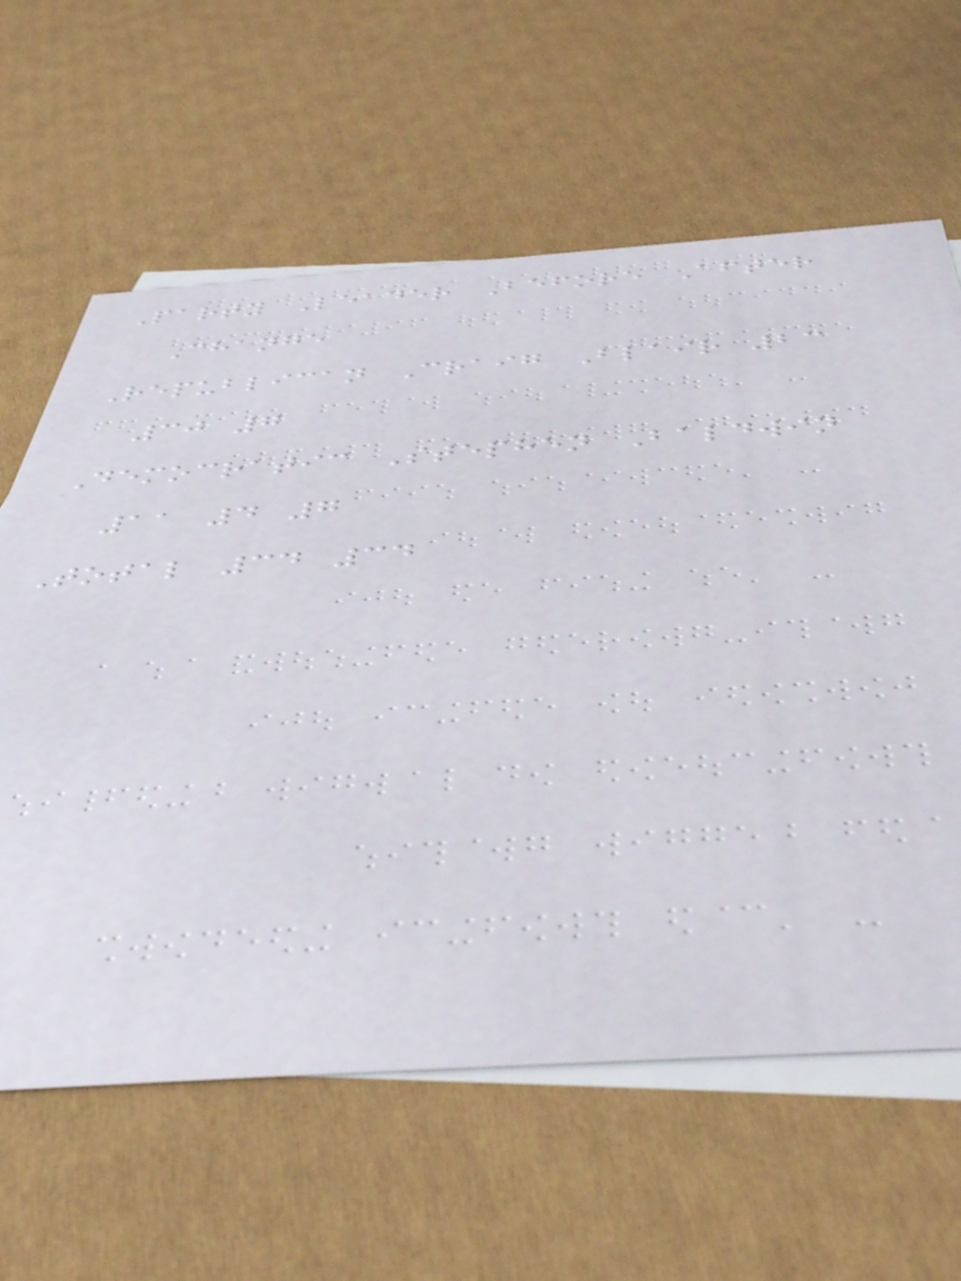Party Leader Before After
Change
Republican Craig Blair 23
30 7
Democratic Stephen Baldwin
11 4 7
Total 34 34
